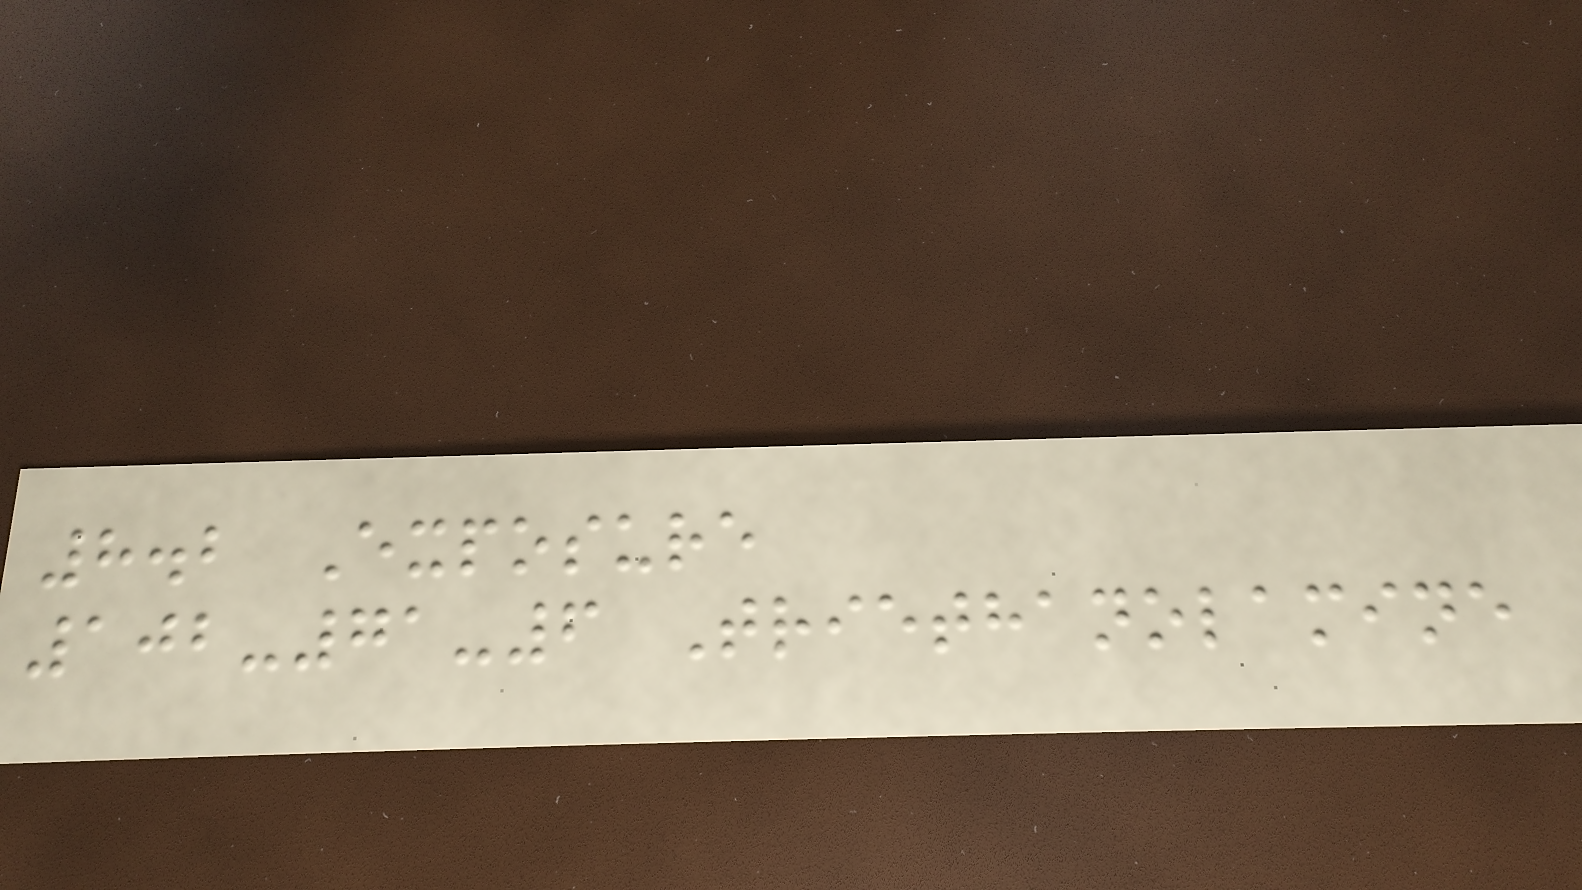8.2 Exposure
102-71-6 Triethanolamine
